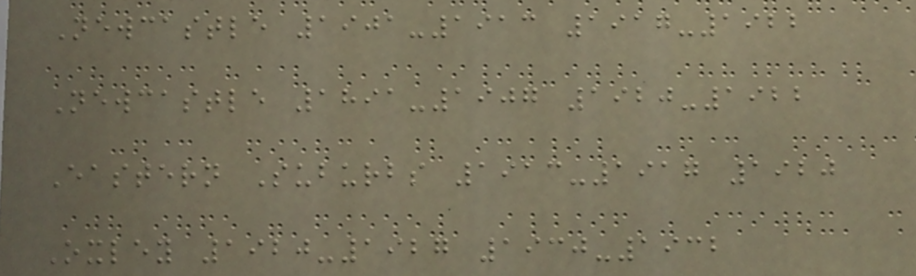Newcastle 1901-1913 1917-1922
Newcastle 1891-1907 1920-1922
Eastern Suburbs 1913-1917 1920
Oxley 1920-1927 1930-1932
